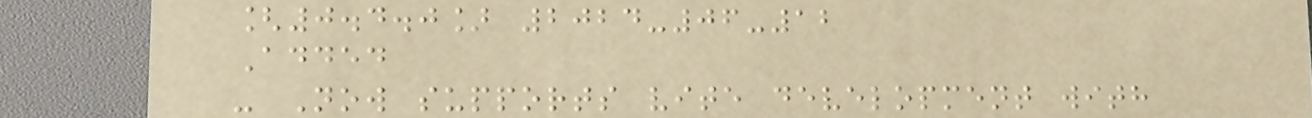[0.4.0] 2024-06-12
Added
- Now supports vite development with
